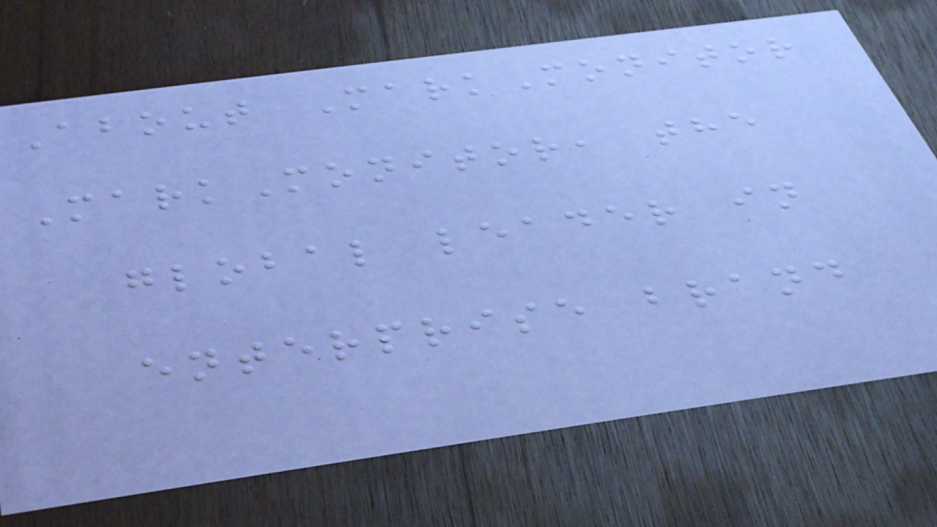About MarkMonitor
MarkMonitor, the
global leader in
enterprise brand
